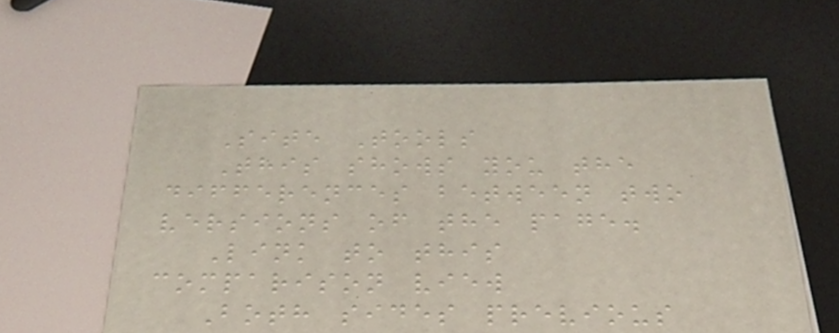Site Tools
This shows you the
differences between two
versions of the page.
Link to this
comparison view
Both sides previous
